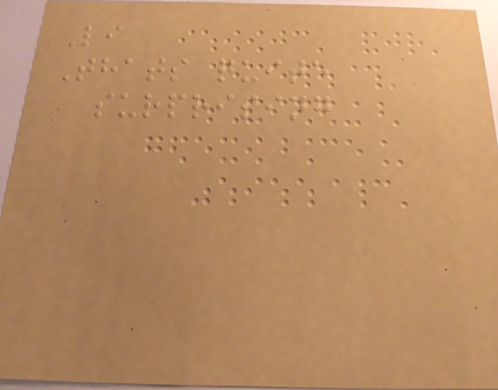Li
Thats quite
surprising
